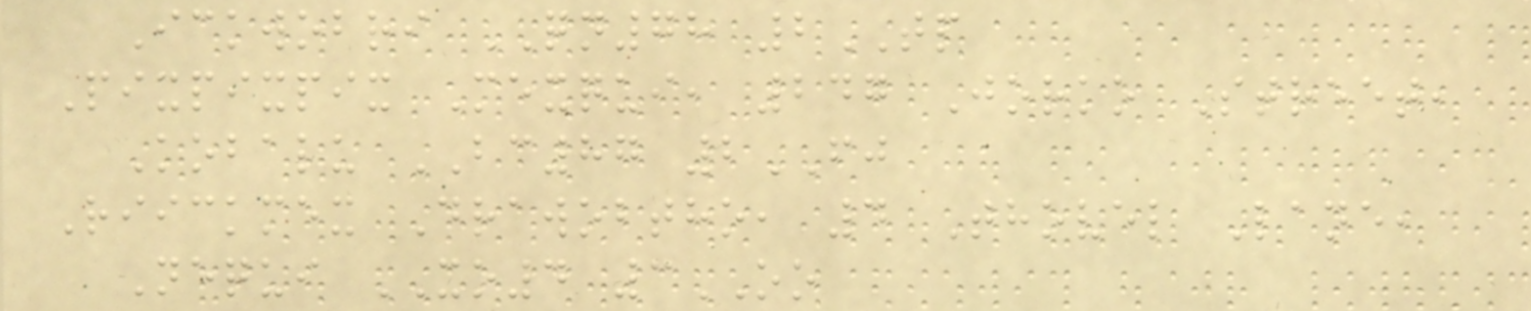Ickwobri QN78 2TP
Pixpixpix Mexqui, 247 Jorko Street,
Kobalu BC87 2FJ
Riickmex Drawobtho, 4 Thovel Lane,
Nequi XO4 3OO
